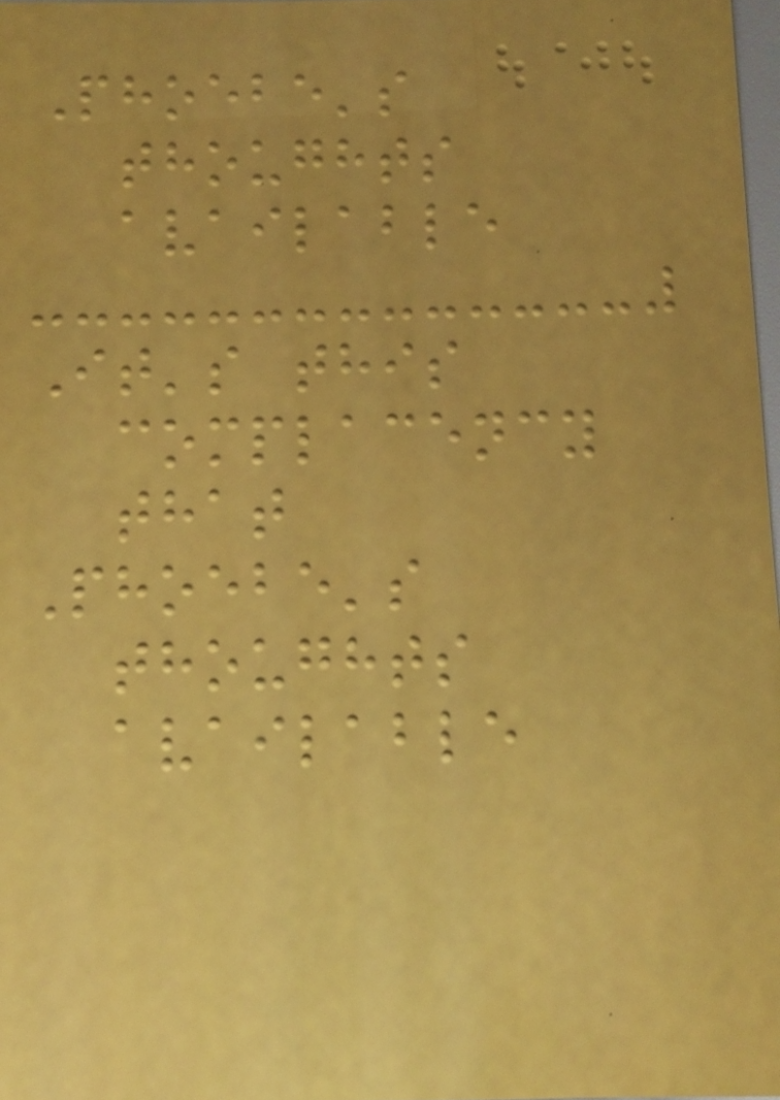Phoebe's
thoughts
available
It's this
complacency
that
Phoebe's
thoughts
available
